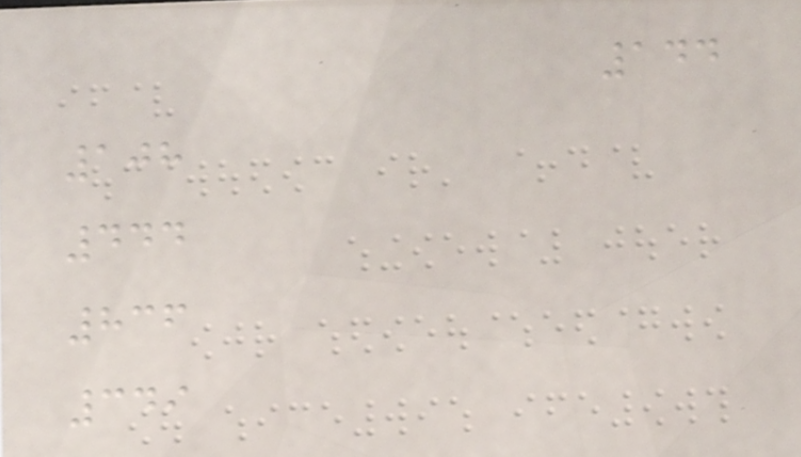144
108
444
836
349
